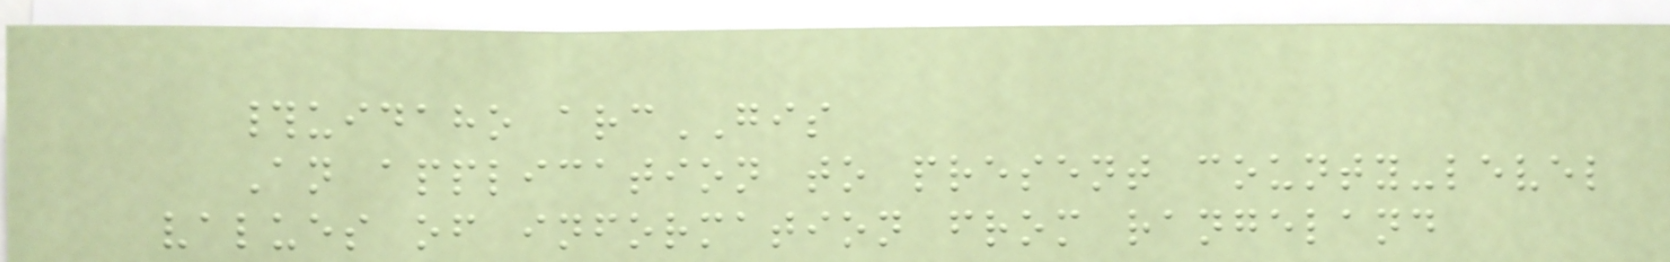#uidaho arcGIS
An application to present county-level
values of information from rangeland
